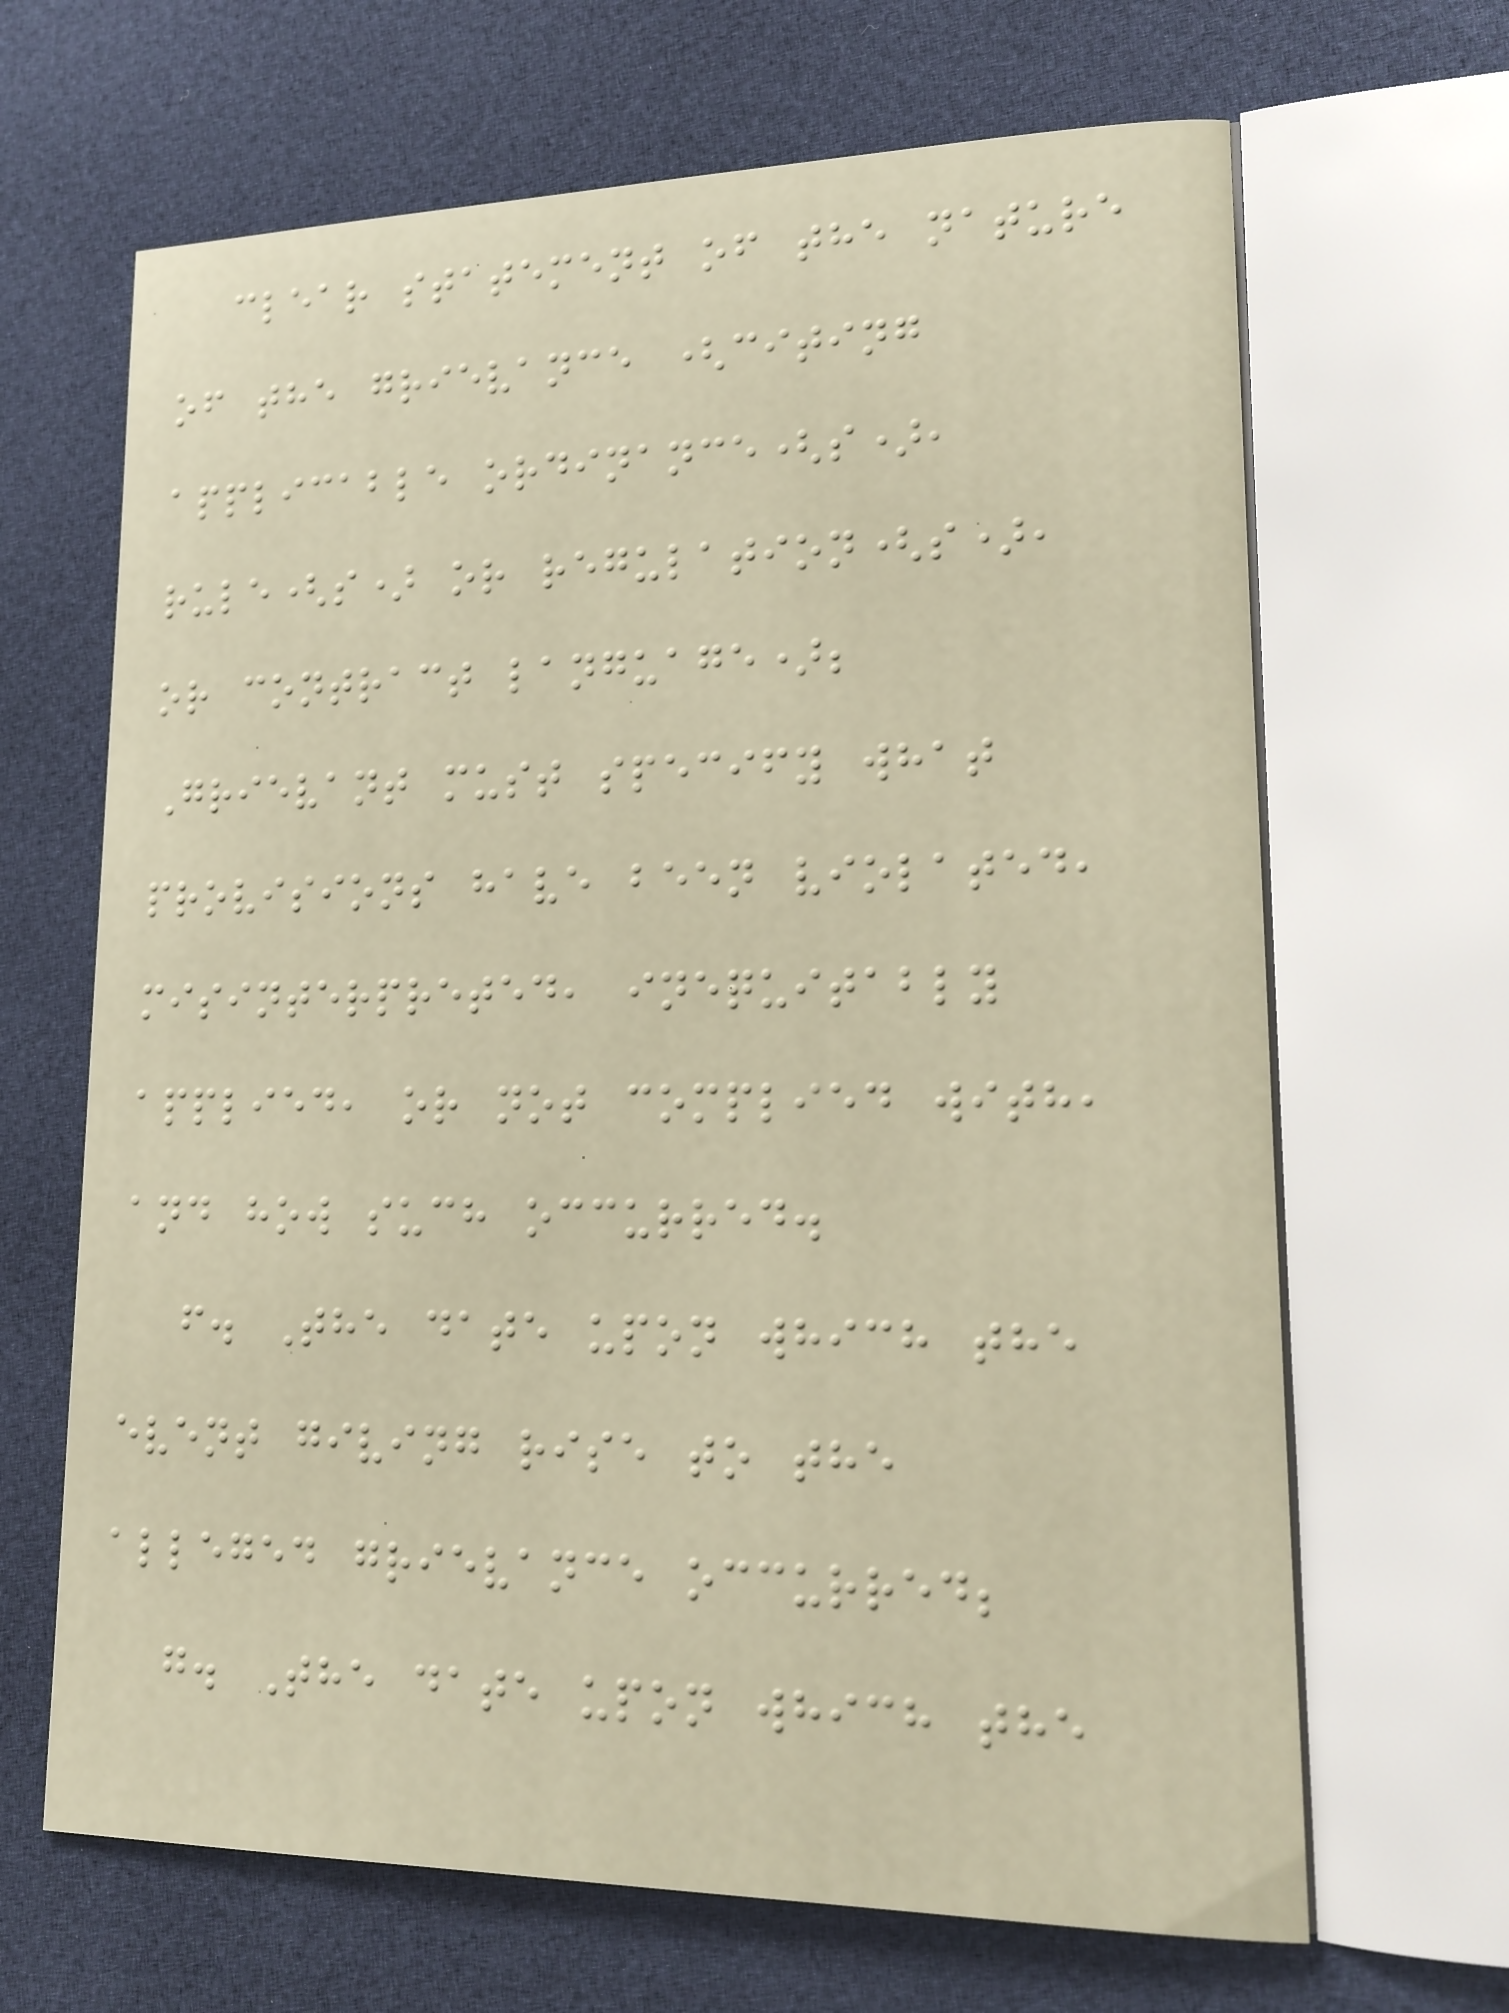clear statement of the nature
of the grievance (citing
applicable ordinance(s),
rule(s) or regulation(s),
or contract language);
Grievant must specify what
provisions have been violated,
misinterpreted, inequitably
applied, or not complied with,
and how such occurred.
f. The date upon which the
event giving rise to the
alleged grievance occurred;
g. The date upon which the
